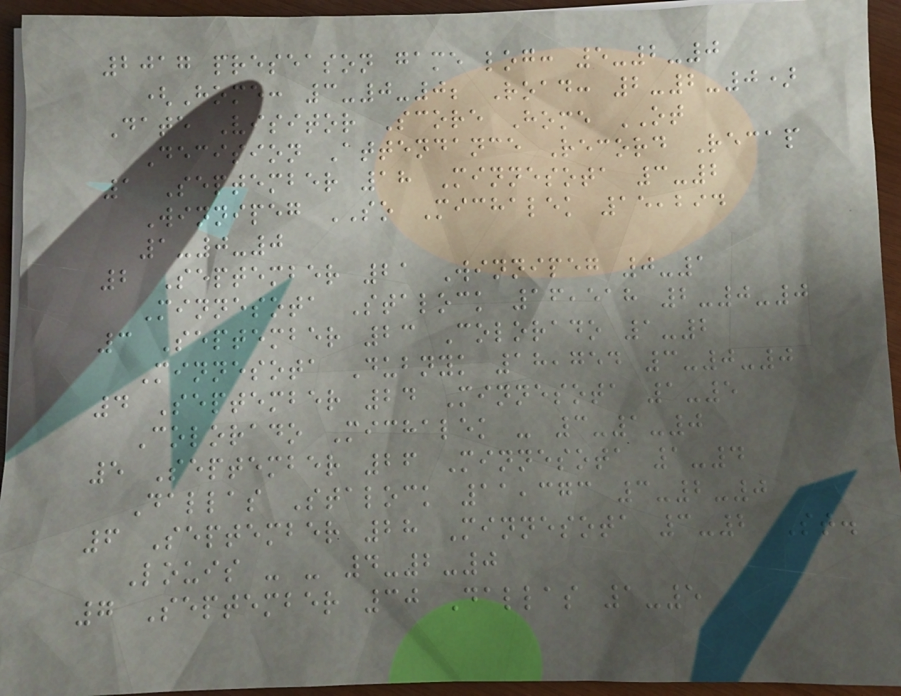2017 preseason game log: 5-2-0
(Home: 3-0-0; Road: 2-2-0)
Date Visitor Score Home OT
Decision Attendance Record Recap
1 September 18 Minnesota 3-2
Winnipeg SO Michalek 15,294
1-0-0
2 September 21 Winnipeg 0-1
Minnesota Stalock 16,518 2-0-0
3 September 23 Colorado 1-2
Minnesota Dubnyk 18,754 3-0-0
4 September 24 Minnesota 1-5
Colorado Michalek - 3-1-0
5 September 26 Minnesota 1-4
Dallas Stalock 11,373 3-2-0
6 September 28 Minnesota 3-2 St.
Louis - - 4-2-0
7 September 30 Dallas 1-5
